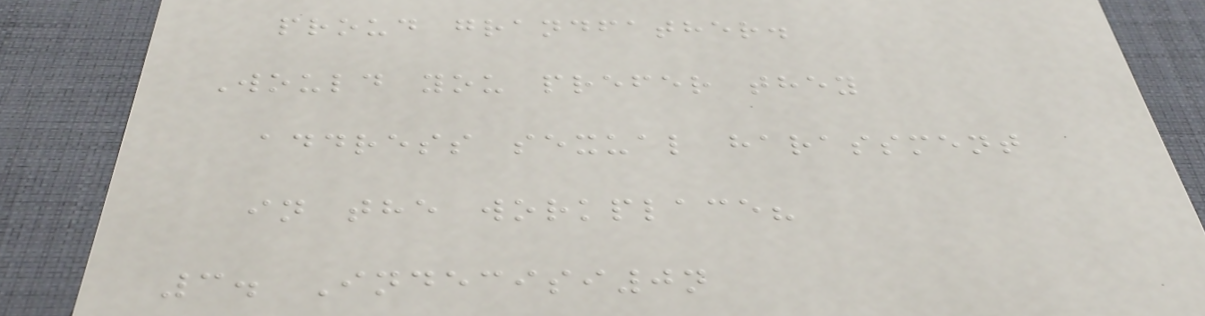proud grandfather.
Would you prefer they
address sexual harassment
in the workplace?
3. Indecisi0n
